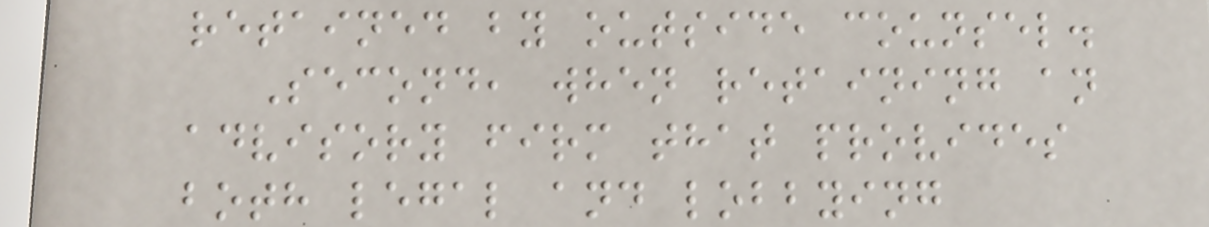retained by outside counsel.
Second, when retaining an
advisory firm that provides
both legal and lobbying
